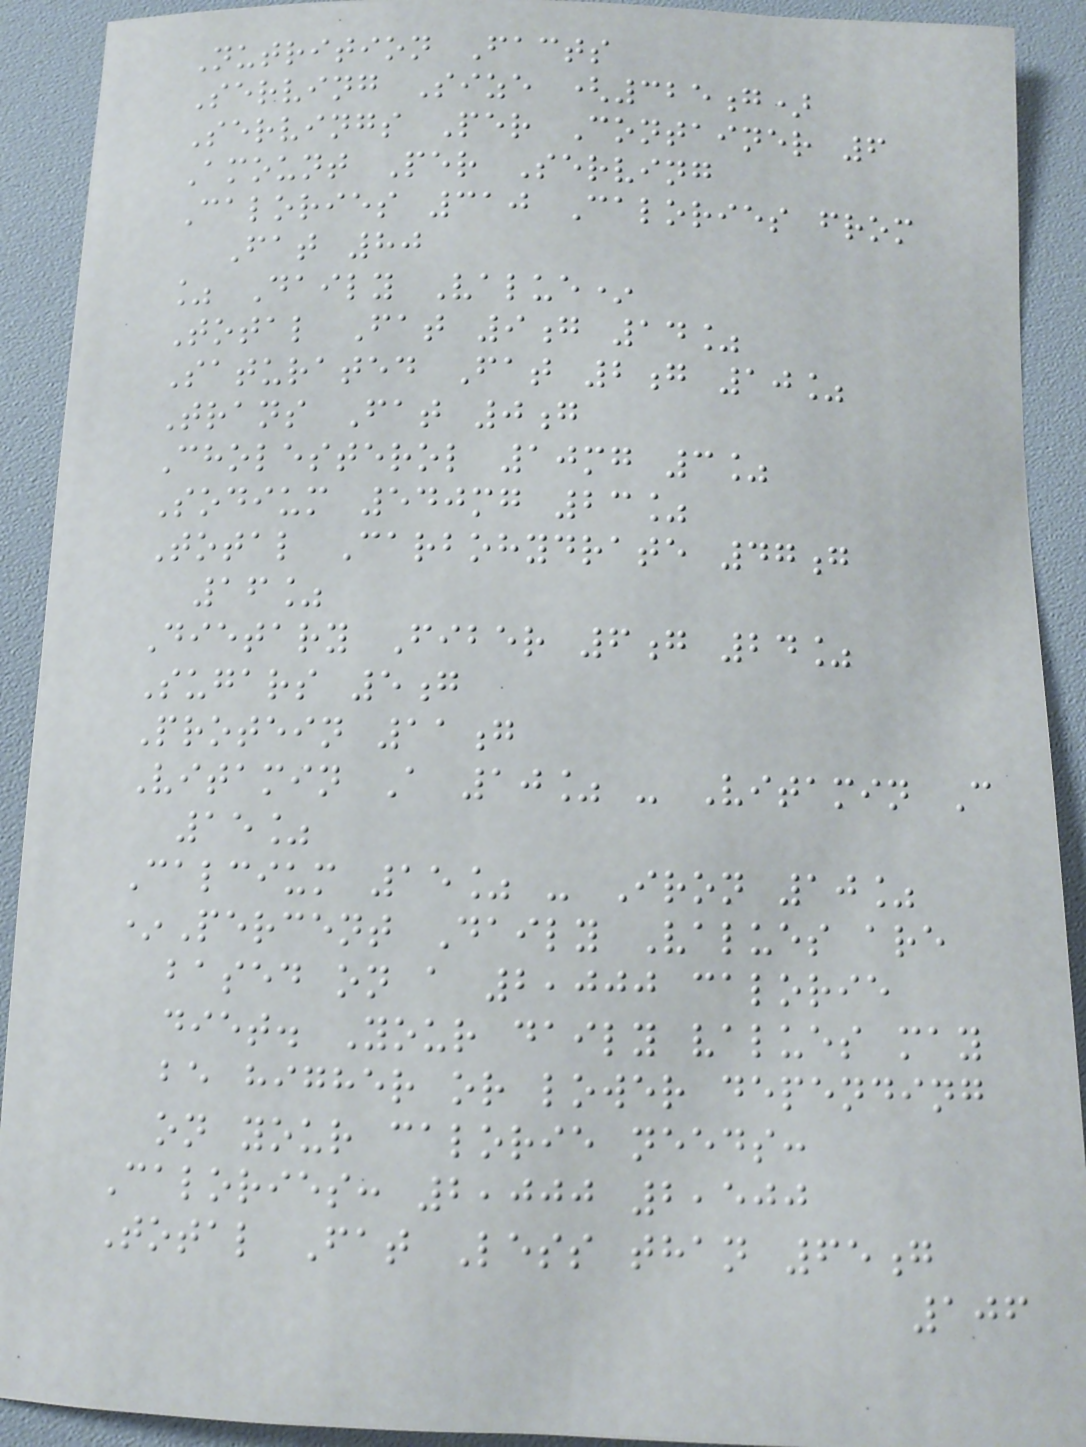Nutrition Facts
Serving Size (325g)
Servings Per Container 6
Amount Per Serving
Calories 310 Calories from
Fat 80
% Daily Value*
Total Fat 9g 14%
Saturated Fat 2g 10%
Trans Fat 0g
Cholesterol 10mg 3%
Sodium 540mg 23%
Total Carbohydrate 47g
16%
Dietary Fiber 6g 24%
Sugars 5g
Protein 11g
Vitamin A 10% - Vitamin C
15%
Calcium 15% - Iron 10%
*Percent Daily Values are
based on a 2,000 calorie
diet. Your daily values may
be higher or lower depending
on your calorie needs:
Calories: 2,000 2,500
Total Fat Less than 65g
106
